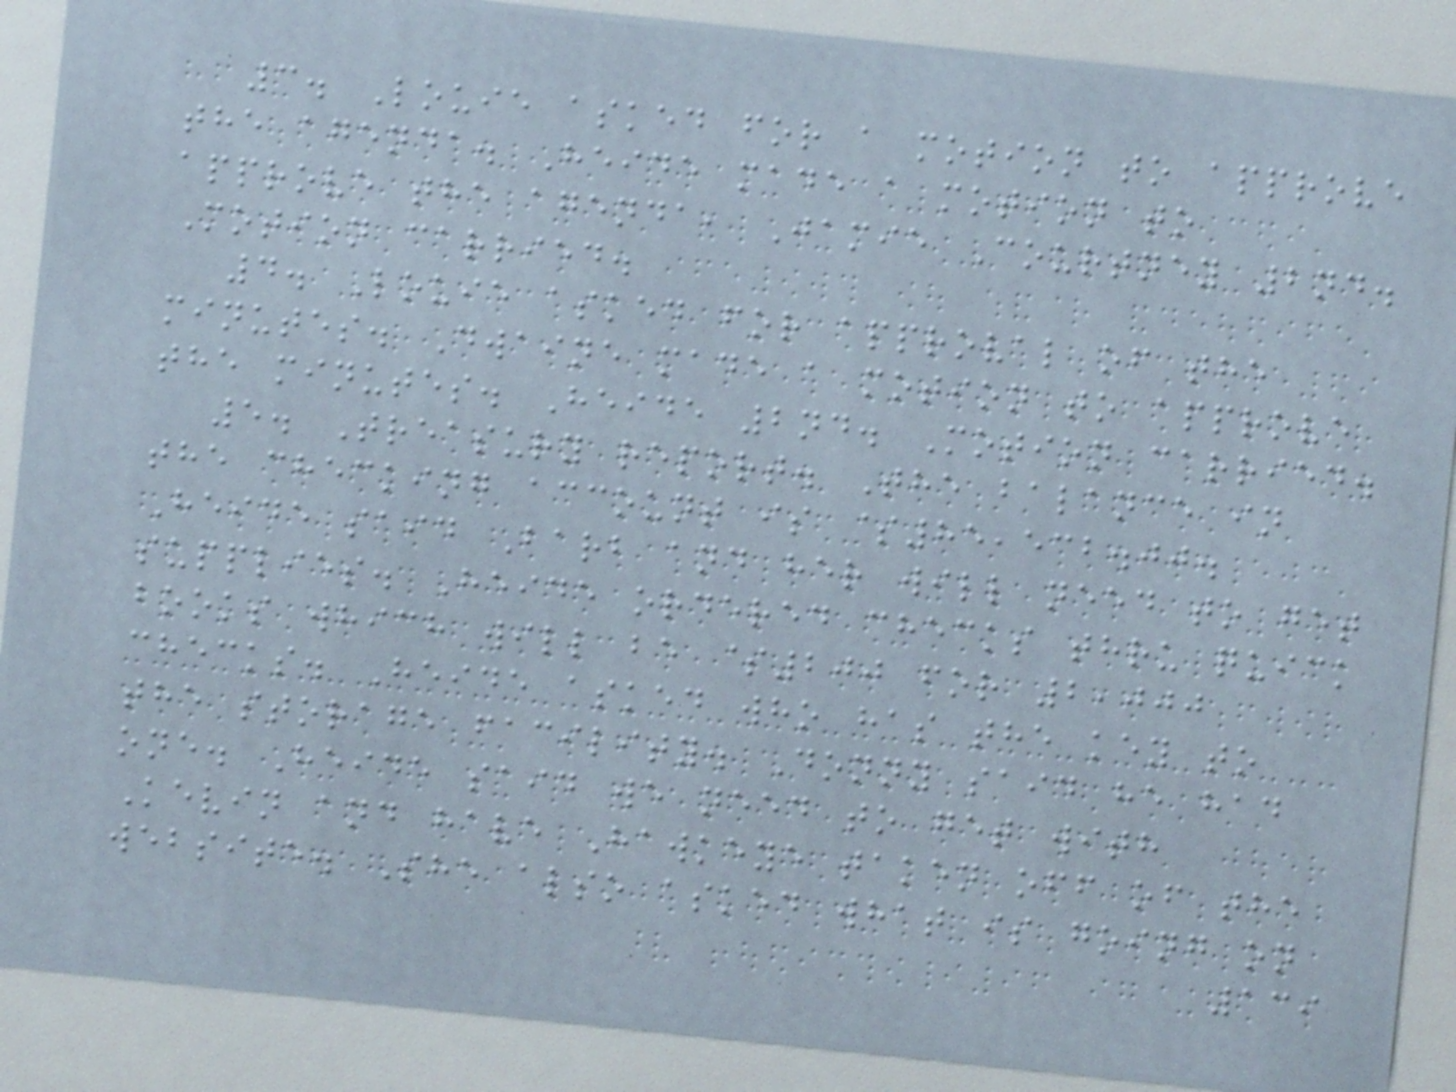3. Louie asked for a motion to approve
the agenda. Heide made a motion to
approve the agenda, Jamie Courtney 2nd.
Motion carried.
4. Louie asked for approval of the
minutes. Dwaine made a motion to approve
the minutes. Heide 2nd. Motion carried.
5. Treasury report. The balance in
the checking account is $85,532.00.
Heide said Barb and her will need to get
supplies. Heide ordered checks thru quick
books which will be $200 for 2,000
checks. Heide asked who has the key to
the storage facility. Donny said he had
one. Heide said we need to get with
Kevin and have Hawkeye taken off of the
website. She also asked what is going on
139
